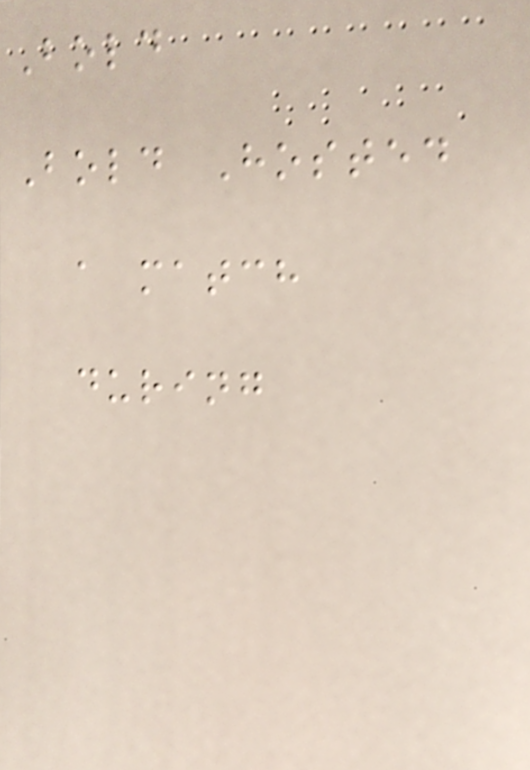Bold
Bold Hosted
a match
during
